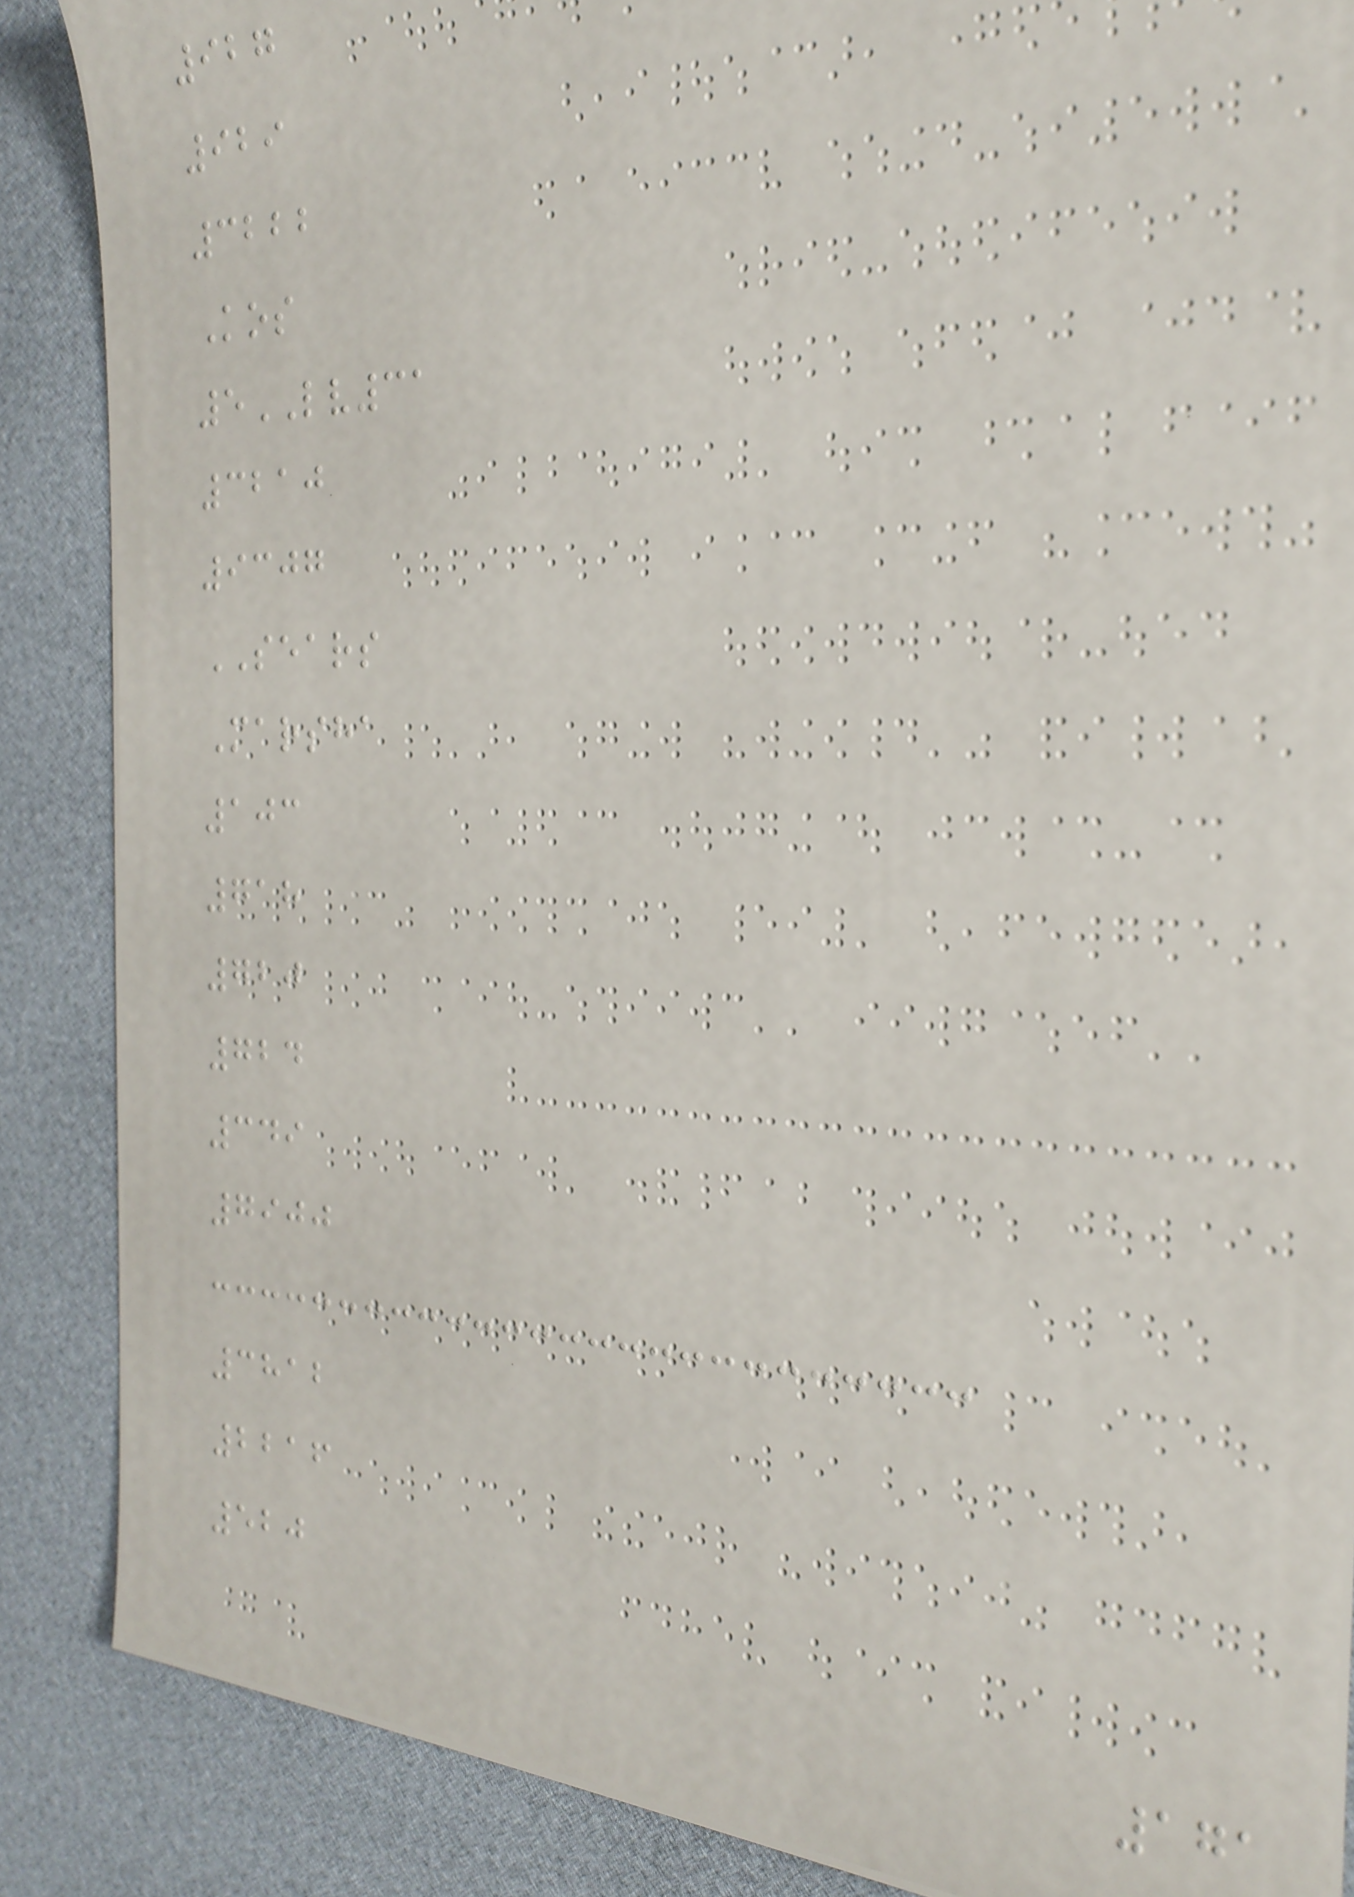927
929
3222
Kos
5LV31
3210
9307
SEARS
Marsha
103
718
720
724
349
7900
3812
2216
520
171
